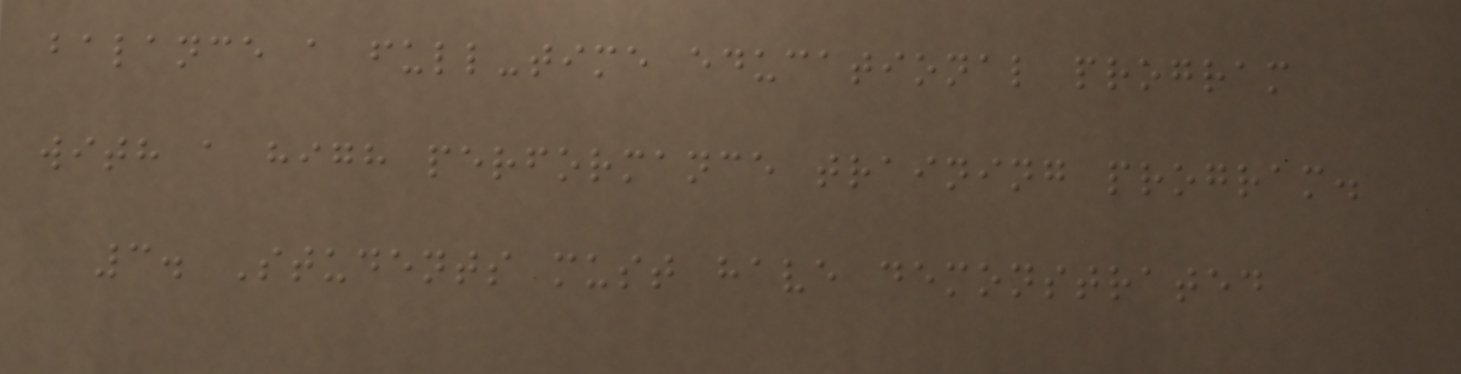balance a full-time educational program
with a high performance training program.
3. Students must have demonstrated
